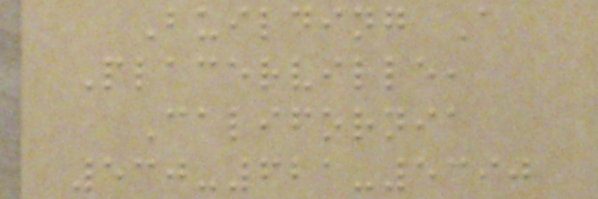Building A
Placerville,
California
530-621-5390
